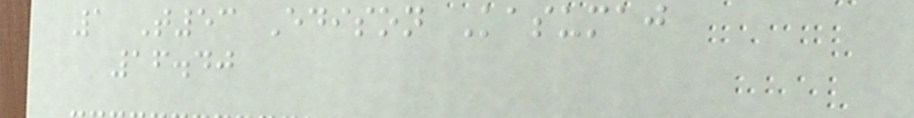1 T53 Edison Kasumaj
16.40
